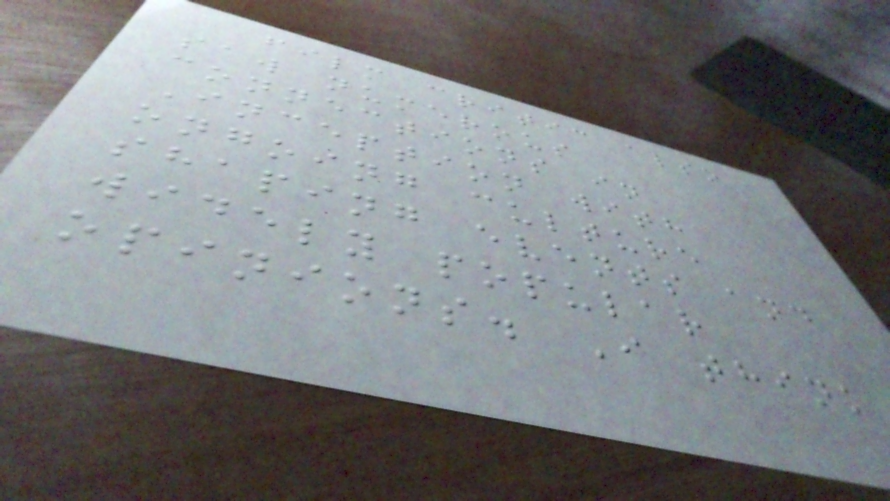film critic also
saw numerous
connections in
Inception with
ongoing culture
shaping events and
widely popular
opinions. I think
